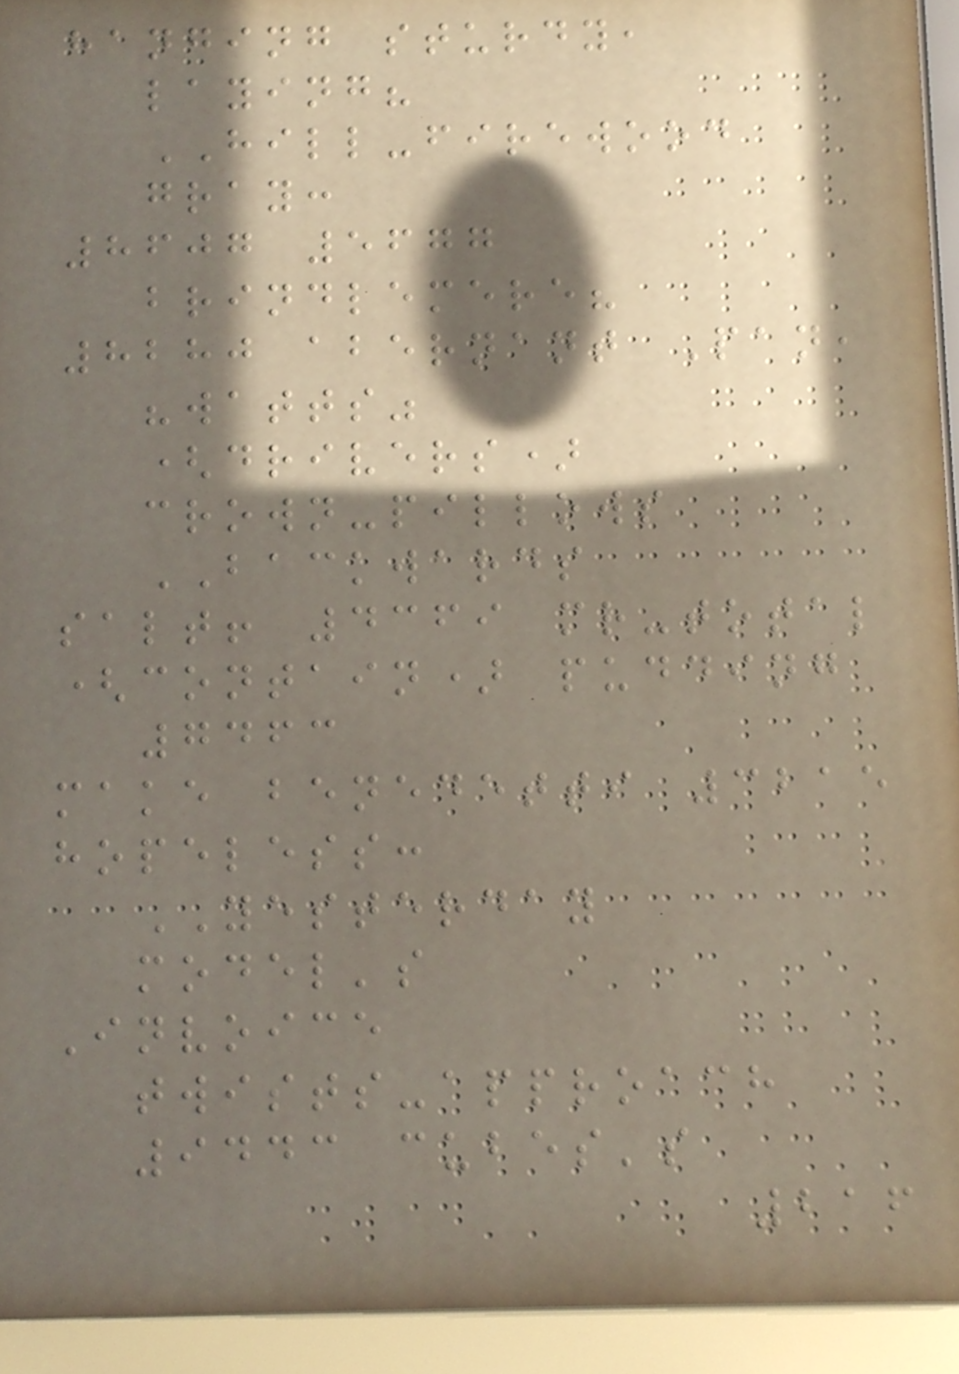hanging sturdy,
laying?
HILL-firewood
gray:
8607 5677
brindlemere?
8280 abernant Pan,
"watts"
(drivers)
crown-pillows
BACKWARDS
salt! 4369 mr-total
(contain) pudding
7463
make benedetti 3215
hopeless:
YESTERDAY
model's
Invoice
twists-approach
9443 cubes's
216
